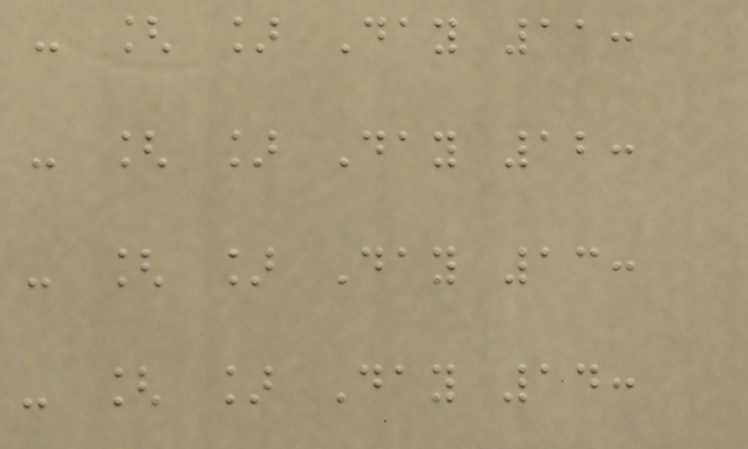- [ ] Day 11:
- [ ] Day 12:
- [ ] Day 13:
- [ ] Day 14:
